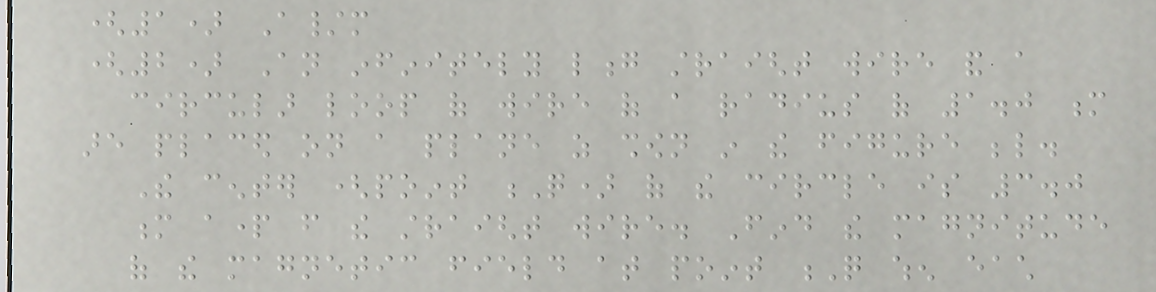(1) A/m
(2) An infinitely long straight wire and a
circular loop of wire of a radius of 1.0 m
are placed on a plane as shown in the figure below.
The center (point Q) of the circle is 3.0
m apart from the straight wire. Find the magnitude
of the magnetic field at point Q when each
